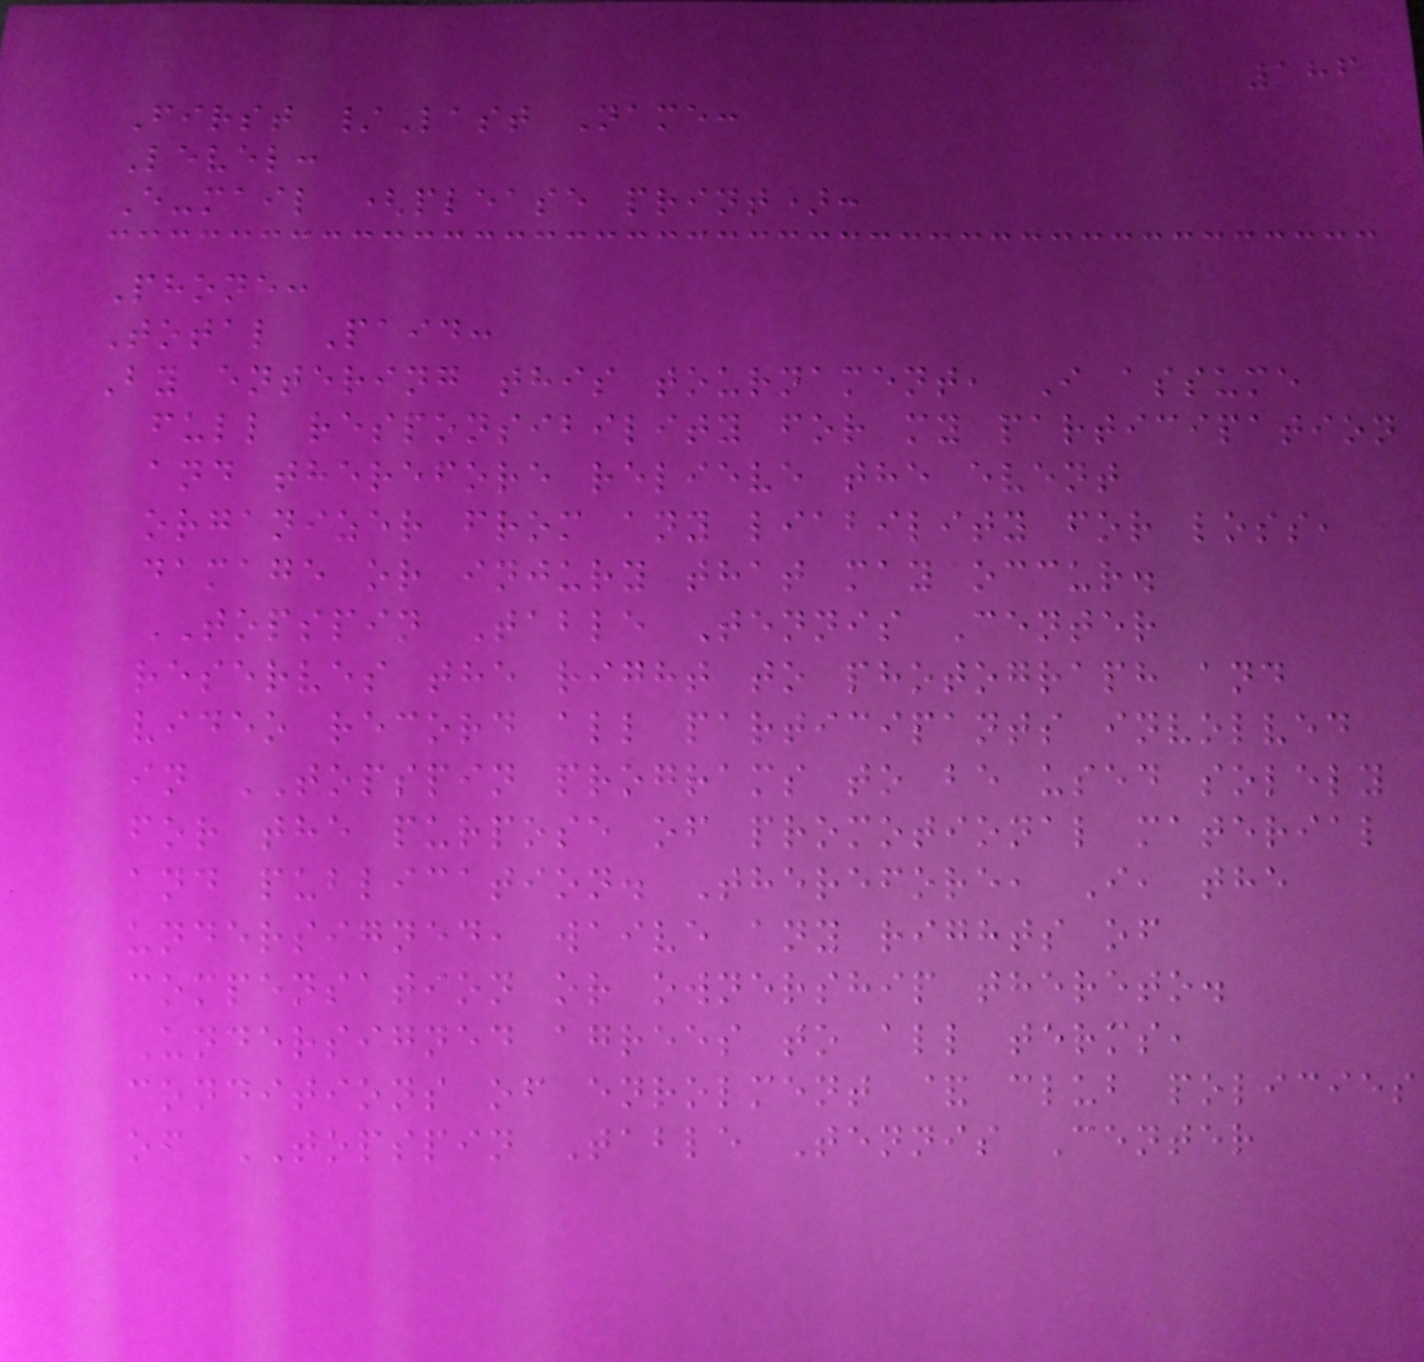186
First /Last Name:
Level:
E-mail (please print):
Phone:
Total Paid:
By entering this tournament, I assume
full responsibility for my participation
and therefore relieve the event
organizer from any liability for loss,
damage or injury that may occur.
TOPSPIN Table Tennis Center
reserves the right to photograph and
video record all participants involved
in TOPSPIN programs to be used solely
for the purpose of promotional material
and publication. Therefore, I, the
undersigned, waive any rights of
compensation or ownership thereto.
Undersigned agrees to all terms,
conditions of enrolment & club policies
of TOPSPIN Table Tennis Center
